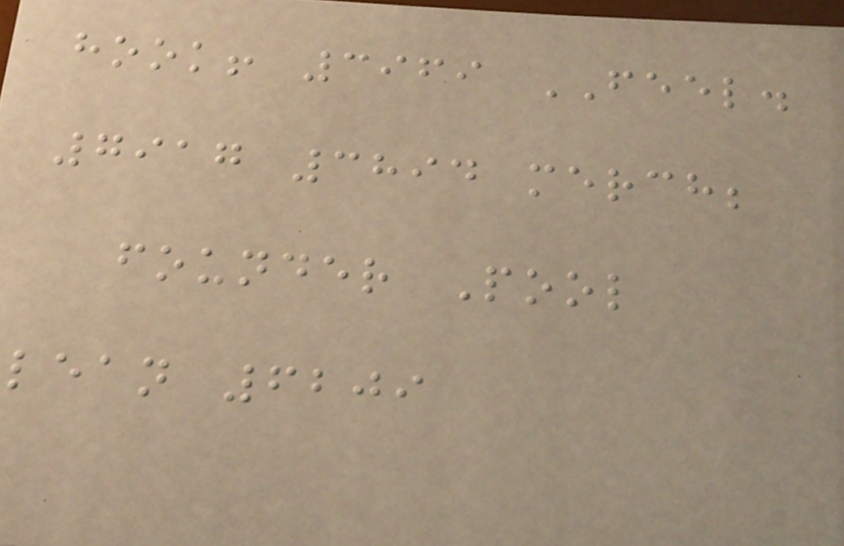hook! 3969 FEEL.
7917 3894 merch;
founder Pool
lean 6209
